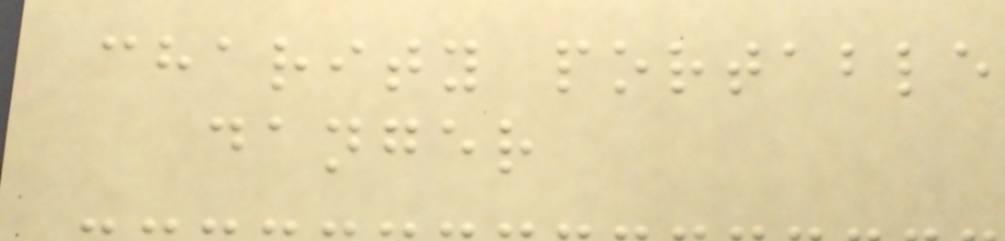charity portable
danger
